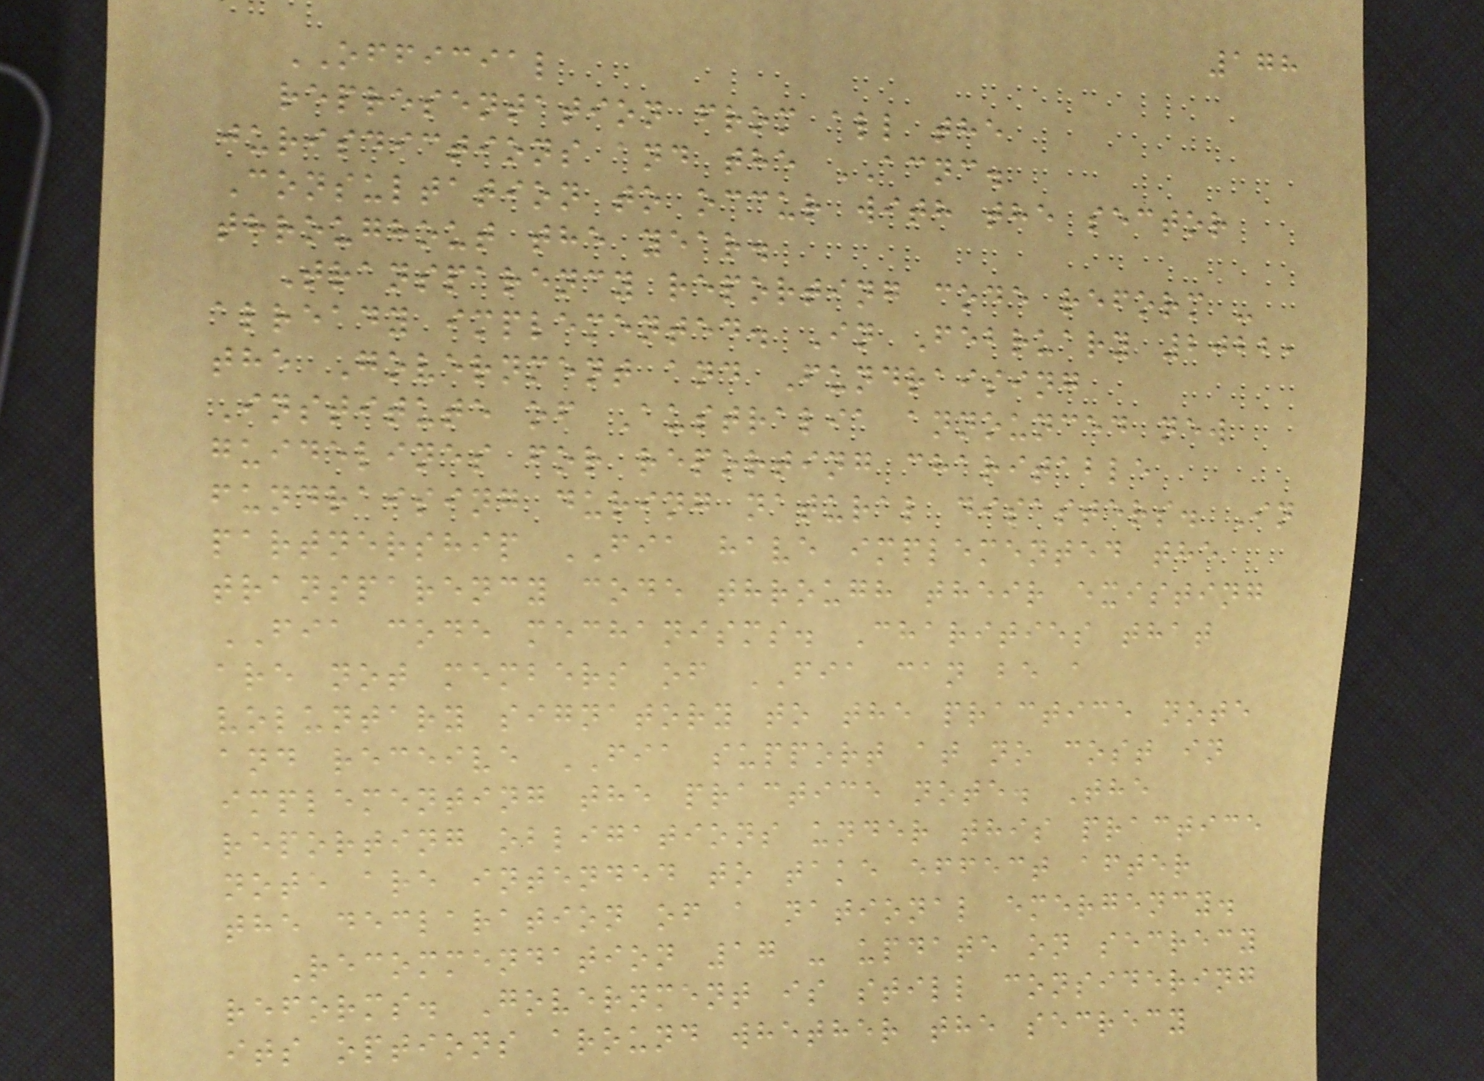178
OFFICIAL
representation from all the
jurisdictions and the ACNC.
Consultation to occur with the sector
throughout the year.
Transparency reporting code reform -
already implemented. In February 2022,
the Government and Fundraising
Institute of Australia announced new
guidelines for reporting charitable
fundraising during natural disasters. In
partnership FIA have implemented the
transparency code through their existing
FIA code mechanisms. Charities that
are not members of FIA can be a
voluntary signatory to the practice note
and receive FIA support at no cost in
implementing the practice note. The
reporting obligations under this practice
note are intended to take effect after
the declaration of a national emergency.
Recommendation 17 - update on secrecy
reforms. Government is still considering
its options around whether the secrecy
